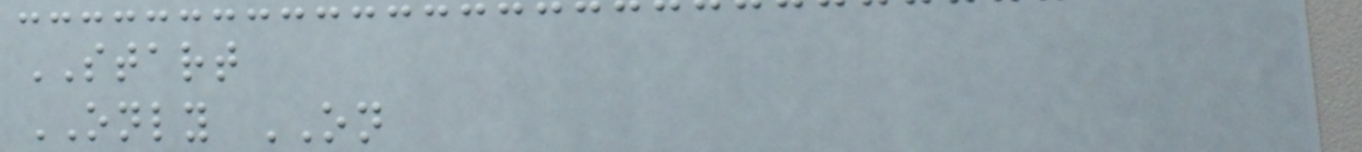START
ONLY ON
